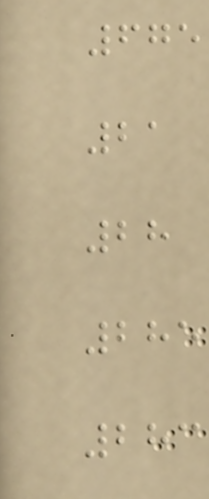675
21
28
285
283
